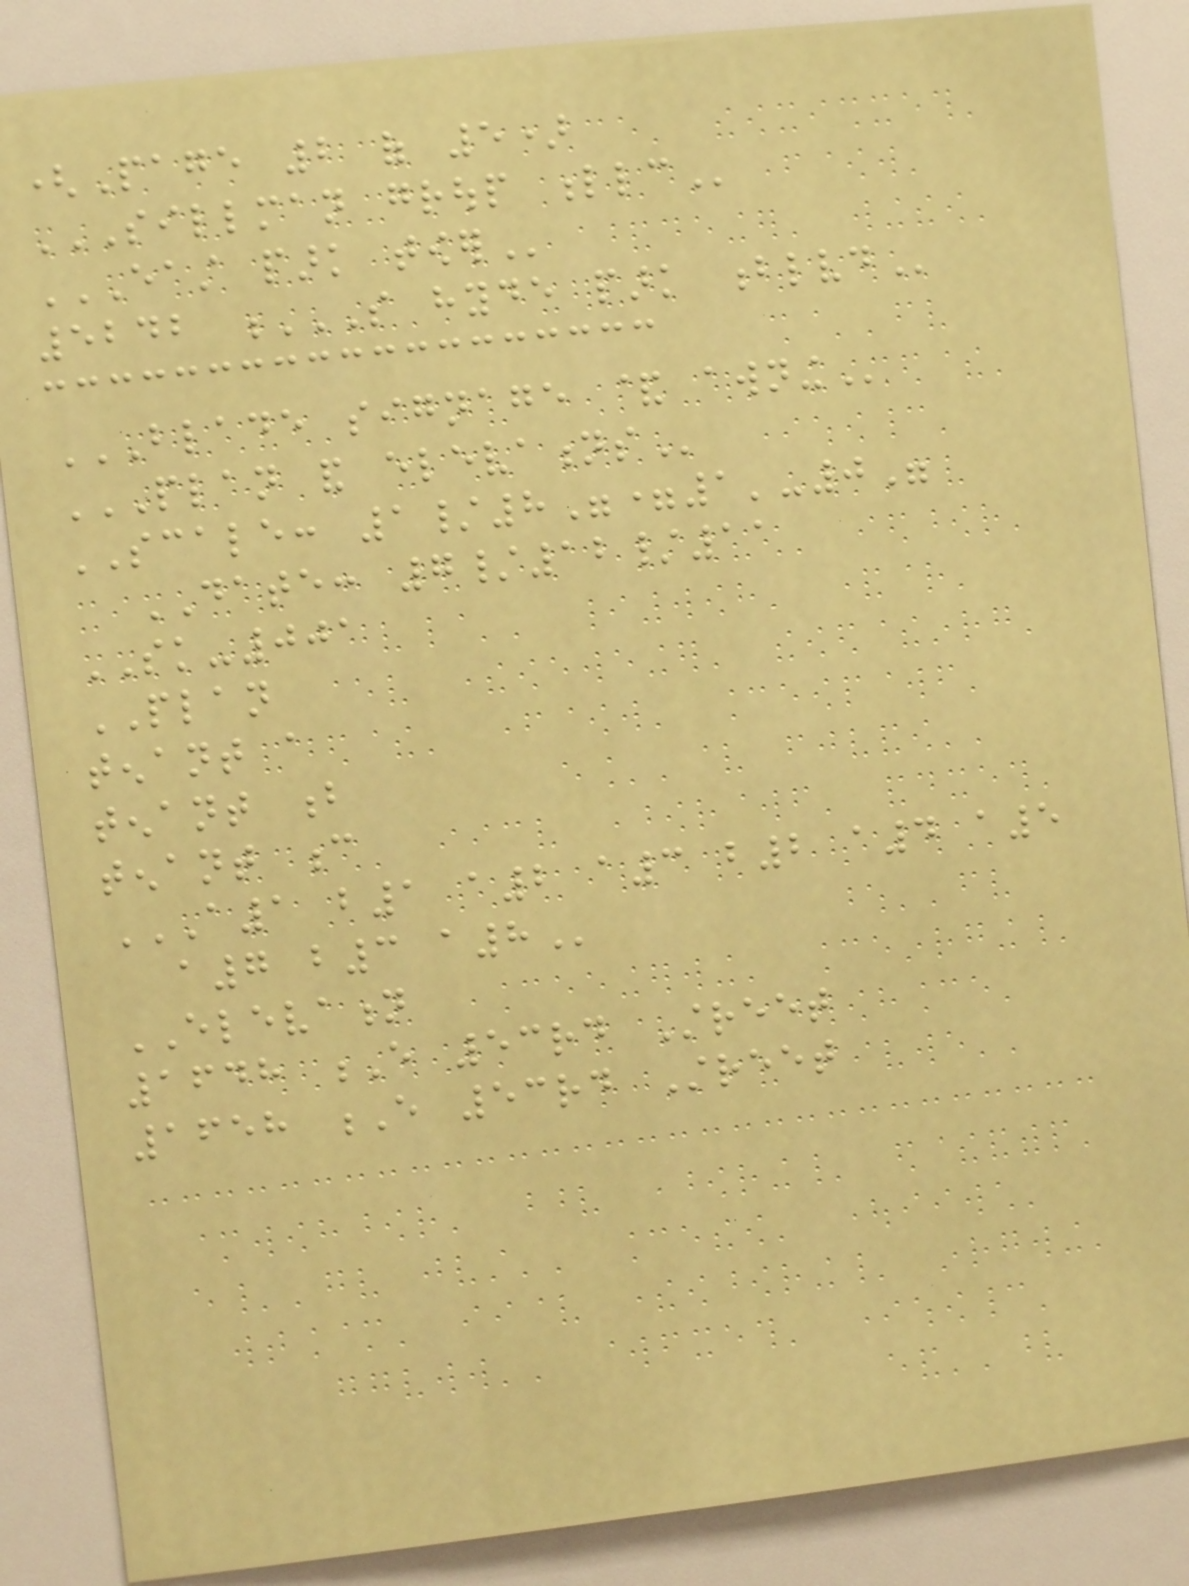(Page 2 of 5)
SILLMAN GROUP LLC
EAST PARK TOWER
5242 S HYDE PARK BLVD
BLADE SIGNAGE & AWNING
PLAN AND ELEVATIONS
SCALE: 1/8"=1'-0"
DATE: 7/12/11
SK-001
PLAN
tenant a
tenant b
tenant c
A1 B1 A2 A3 B2 A4 A5
A7 B3 A8
ELEVATION
1648 E 53rd Street
1658 E 53rd Street
